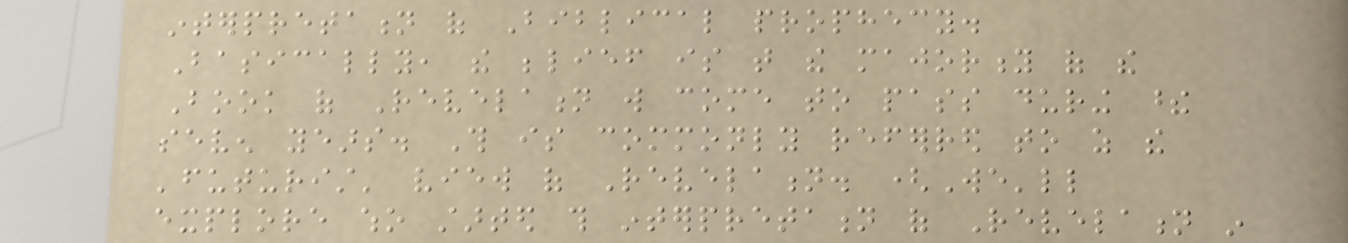interpretation of Biblical prophecy.
Basically, the belief is that the majority of the
Book of Revelation will come to pass during these
seven years. This is commonly referred to as the
'futurist' view of Revelation. (We'll
explore who started this interpretation of Revelation in
